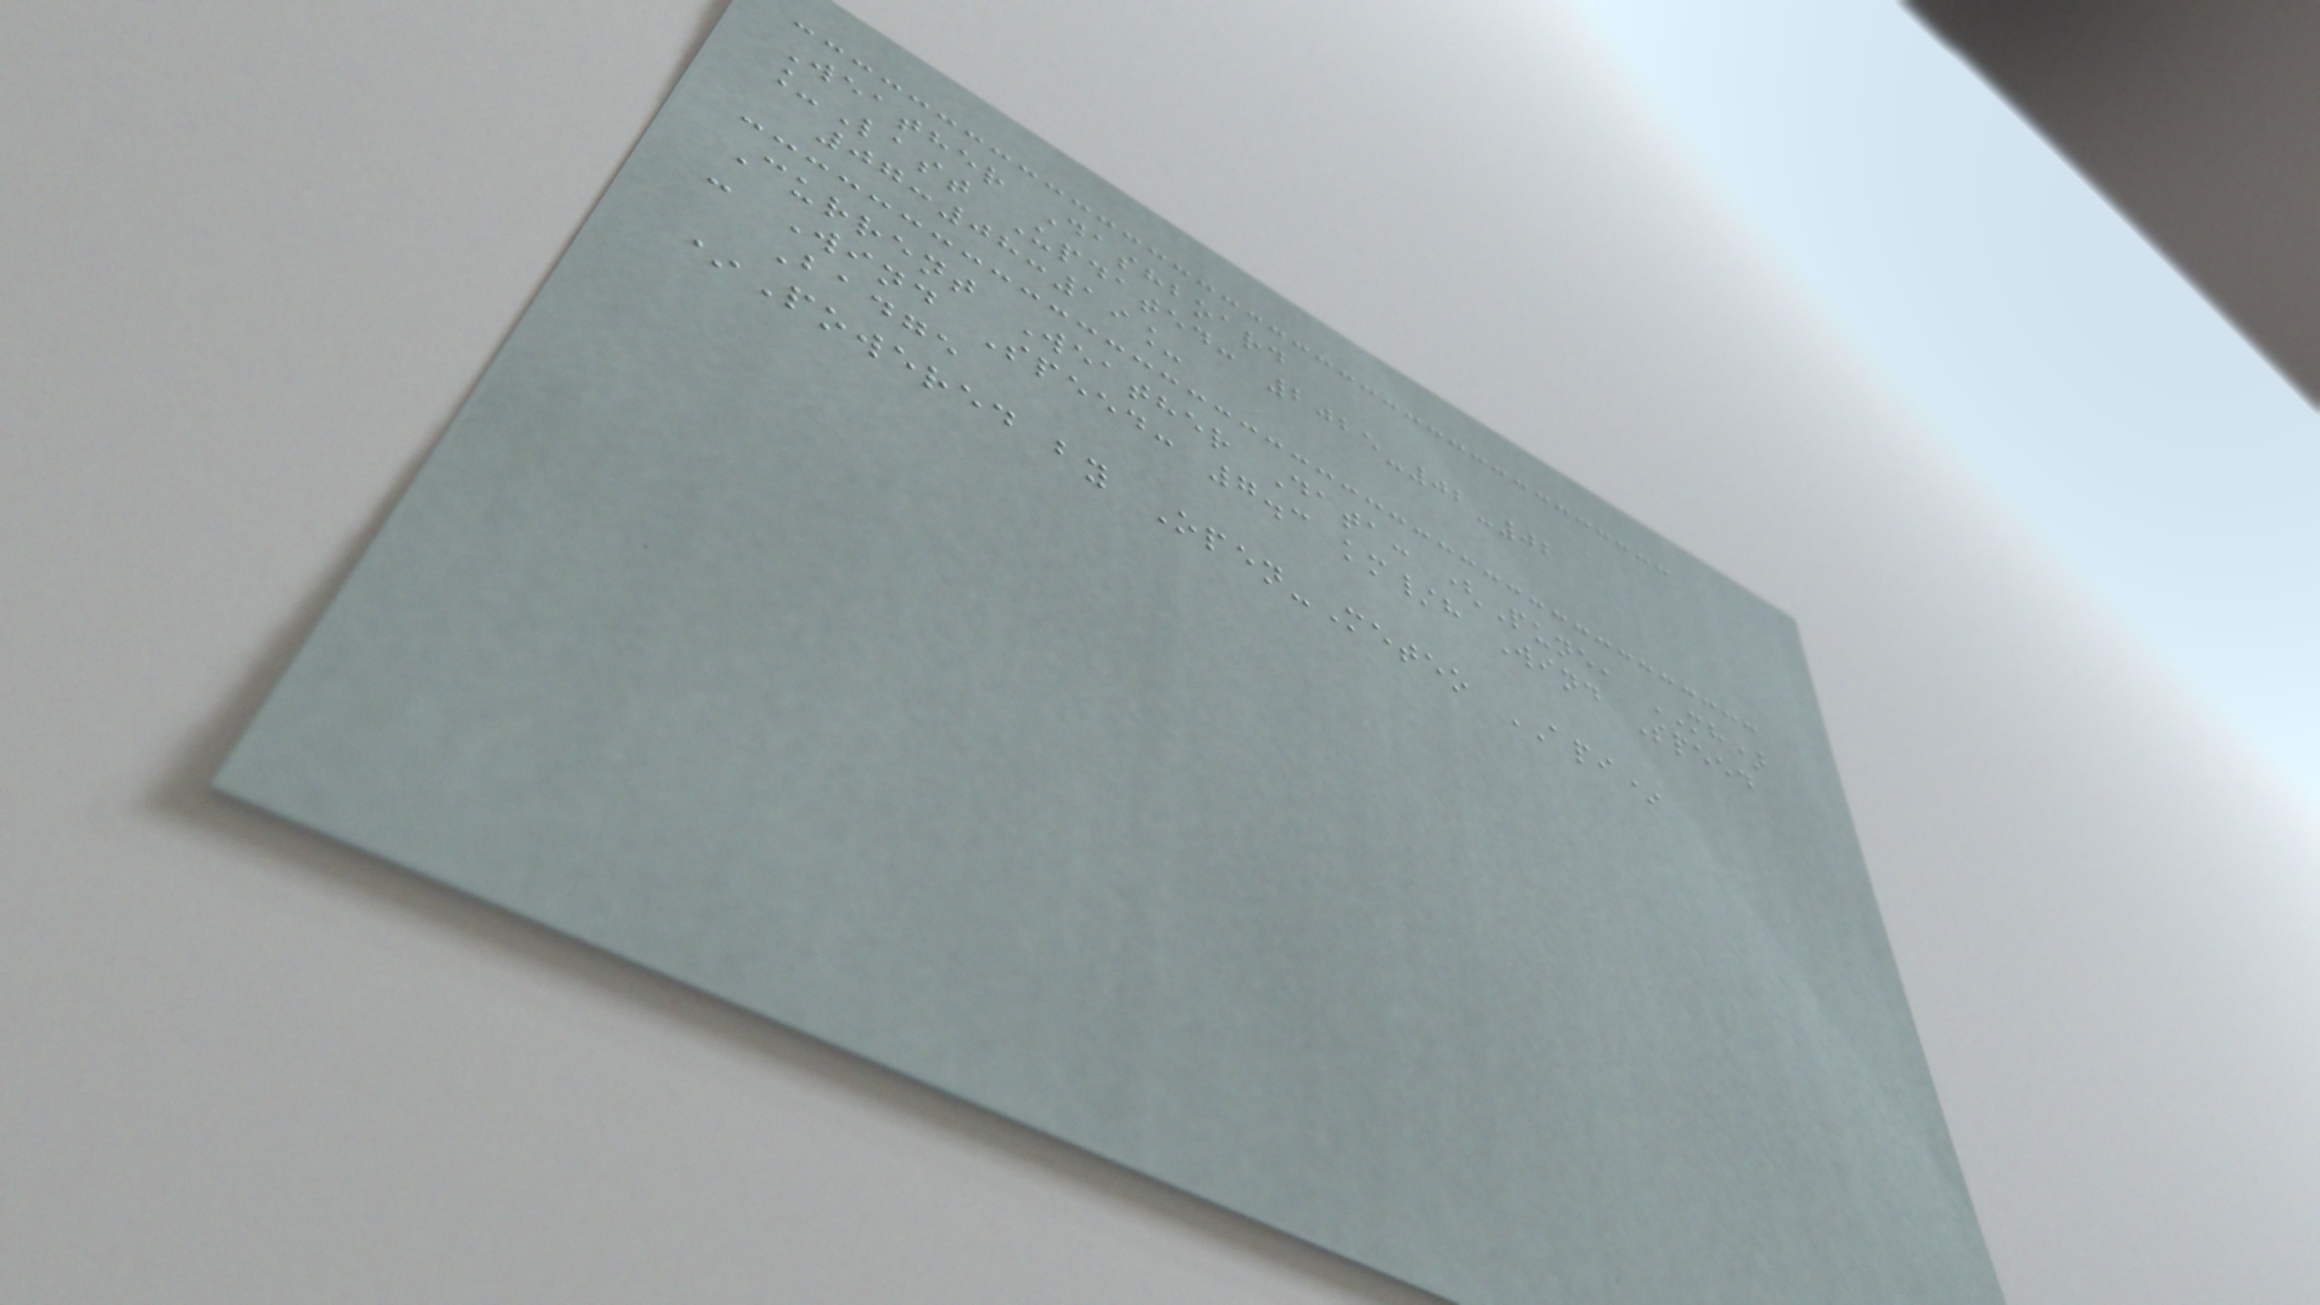Weather Dashboard
_Last Updated: 2025-02-02
07:08:19_
Current Weather Data: (Pune, MH)
- Wind Speed: 7.3 km/h Wind Speed
Badge
*Powered by Open-Meteo API*
